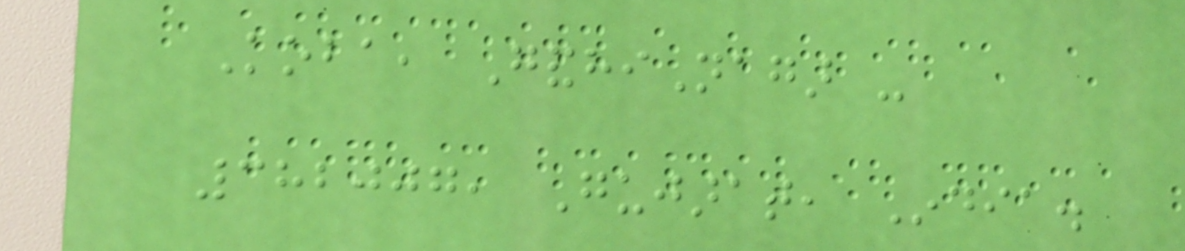Koba, GandhiNagar -
382007, Gujarat, India.
